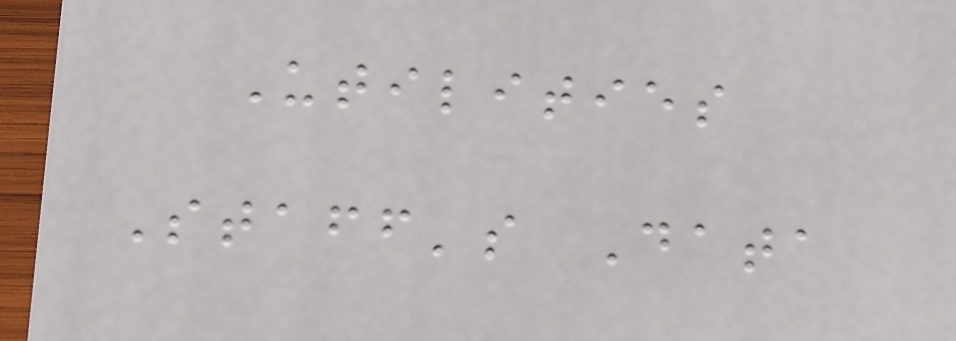Utilities
Staff's Data
